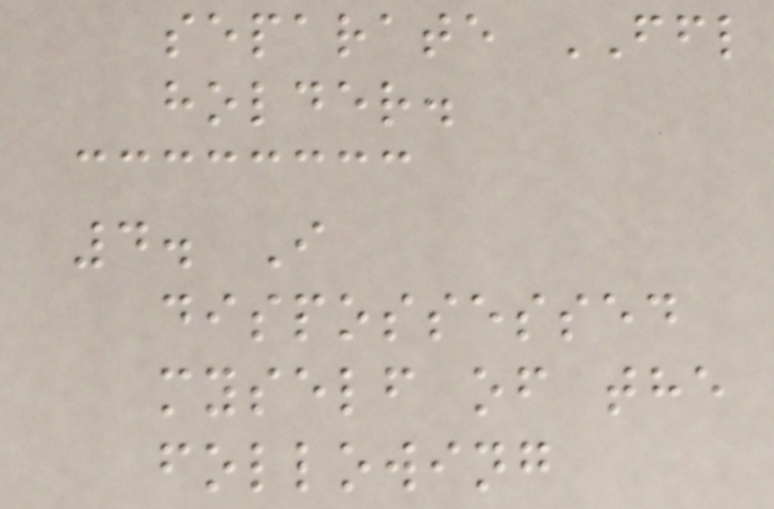separate FFL
holder.
4. I
dispossessed
myself of the
following
